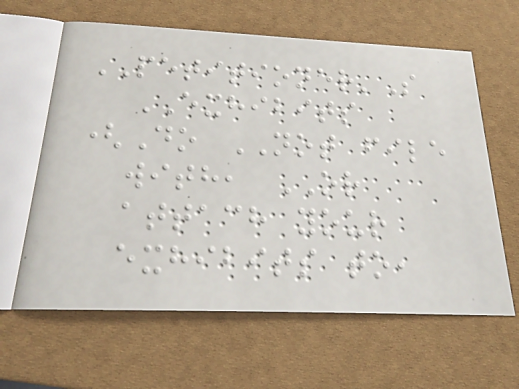PETITIONER'S
EXHIBITS
(Do NOT file
with, OR
attach your
exhibits to,
